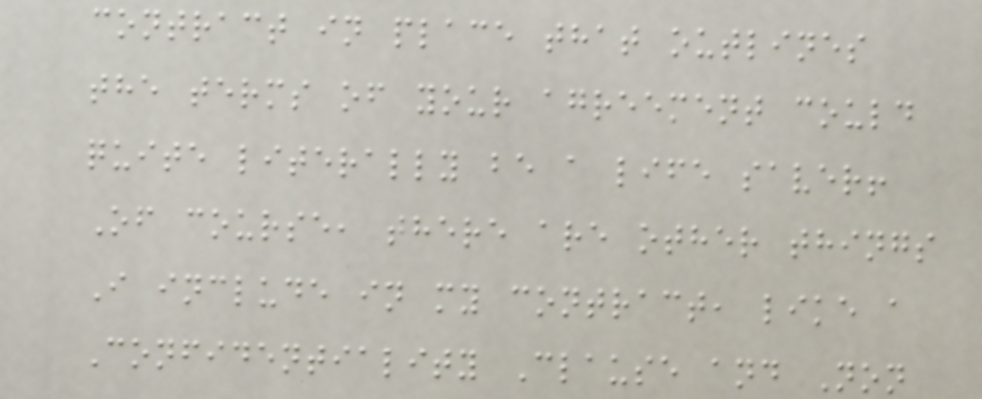contract in place that outlines
the terms of your agreement could
quite literally be a life saver!
Of course, there are other things
I include in my contract, like a
Confidentiality Clause and Non
